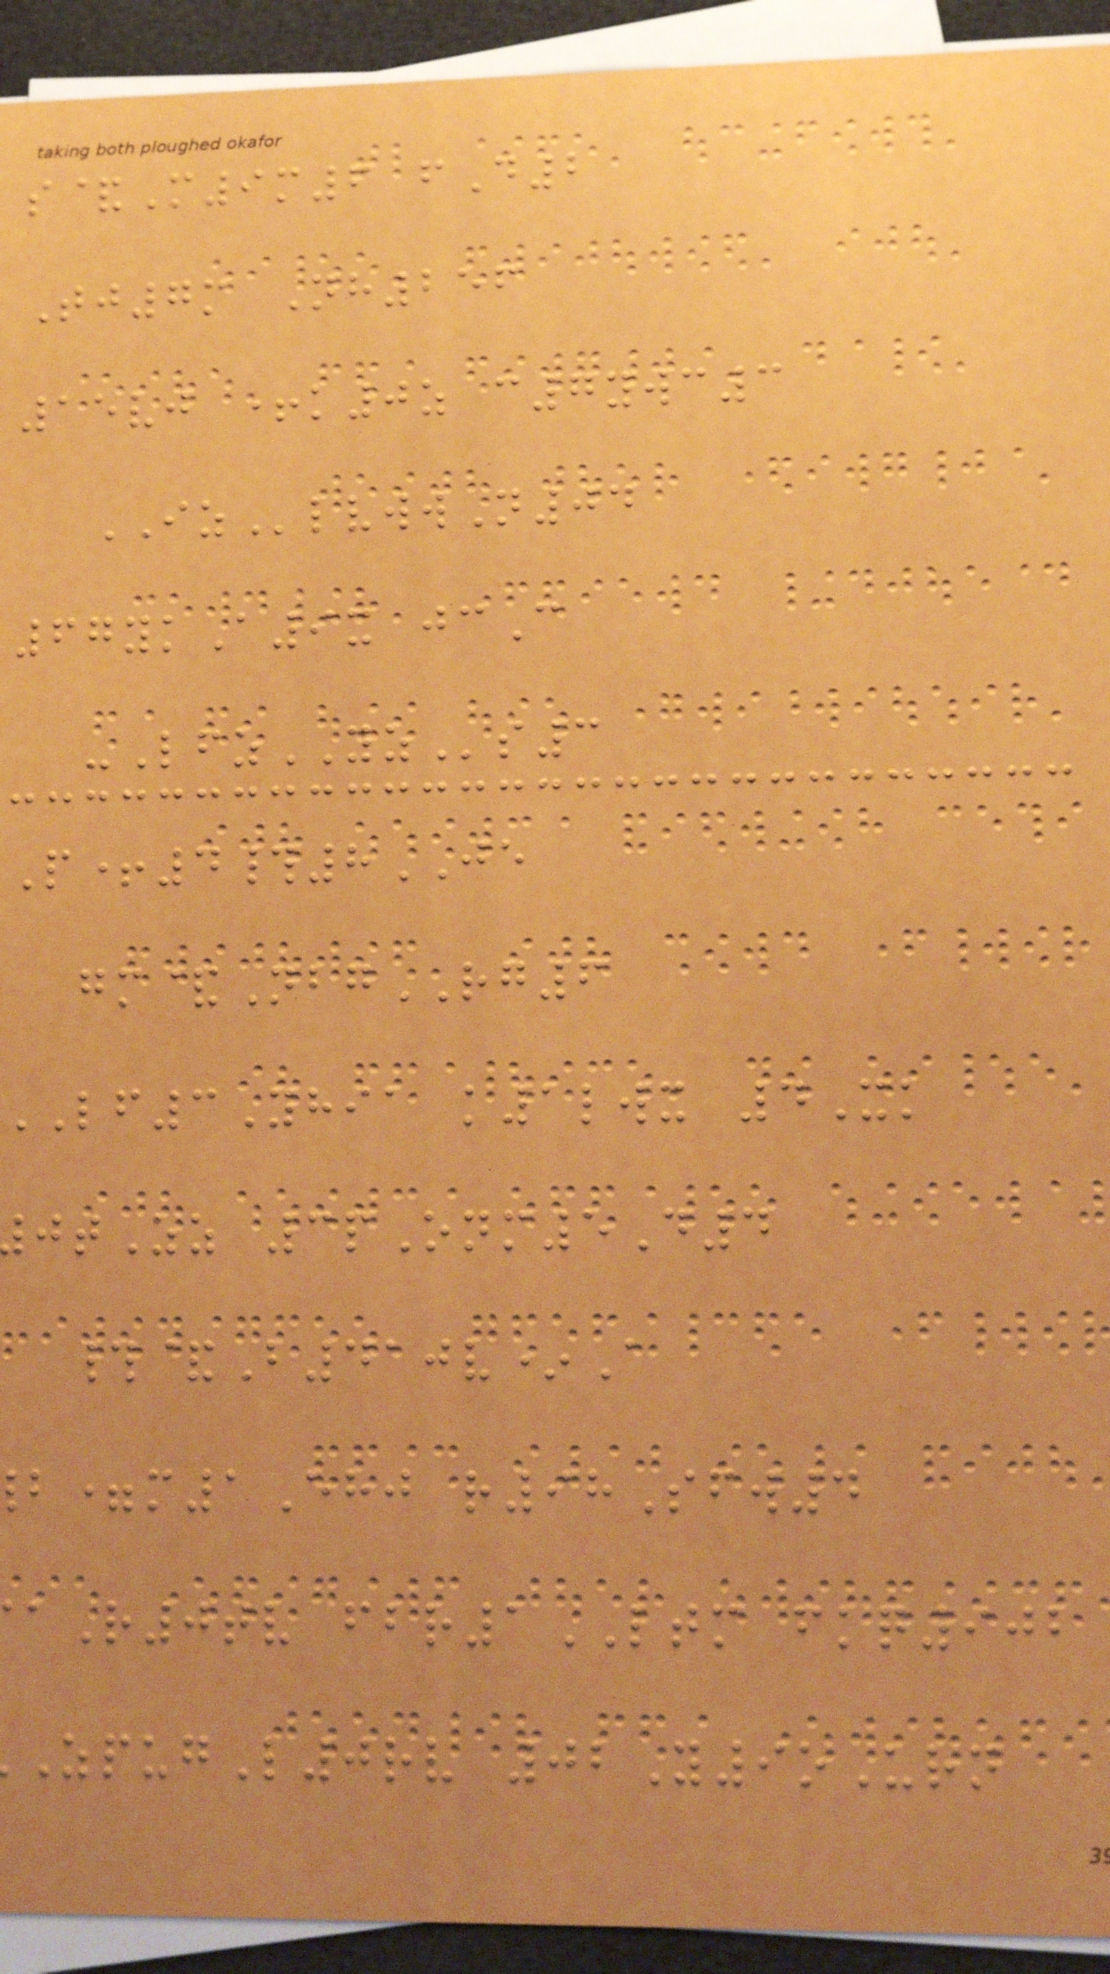s&M9m6 fD2
Tj7m Nh256
15vj +k0z c7ywc3
IZlvwwN04
67ykA9x jcC
-LfzYZs3
P+4#8JE
gm&NbgRG6
LF3Yhia k1lwx 4Xk
tZz 3pOnm5D4
#&B410v*A
=m1Ehj r98Sfw4
R0tv fbr1LTM fkq902
ZpugL0rv 02Y9oUrn
